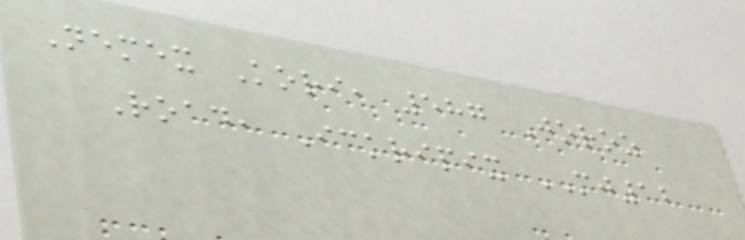Nemex Kori, 587 Joroz
Road, Ickripix MJ12
